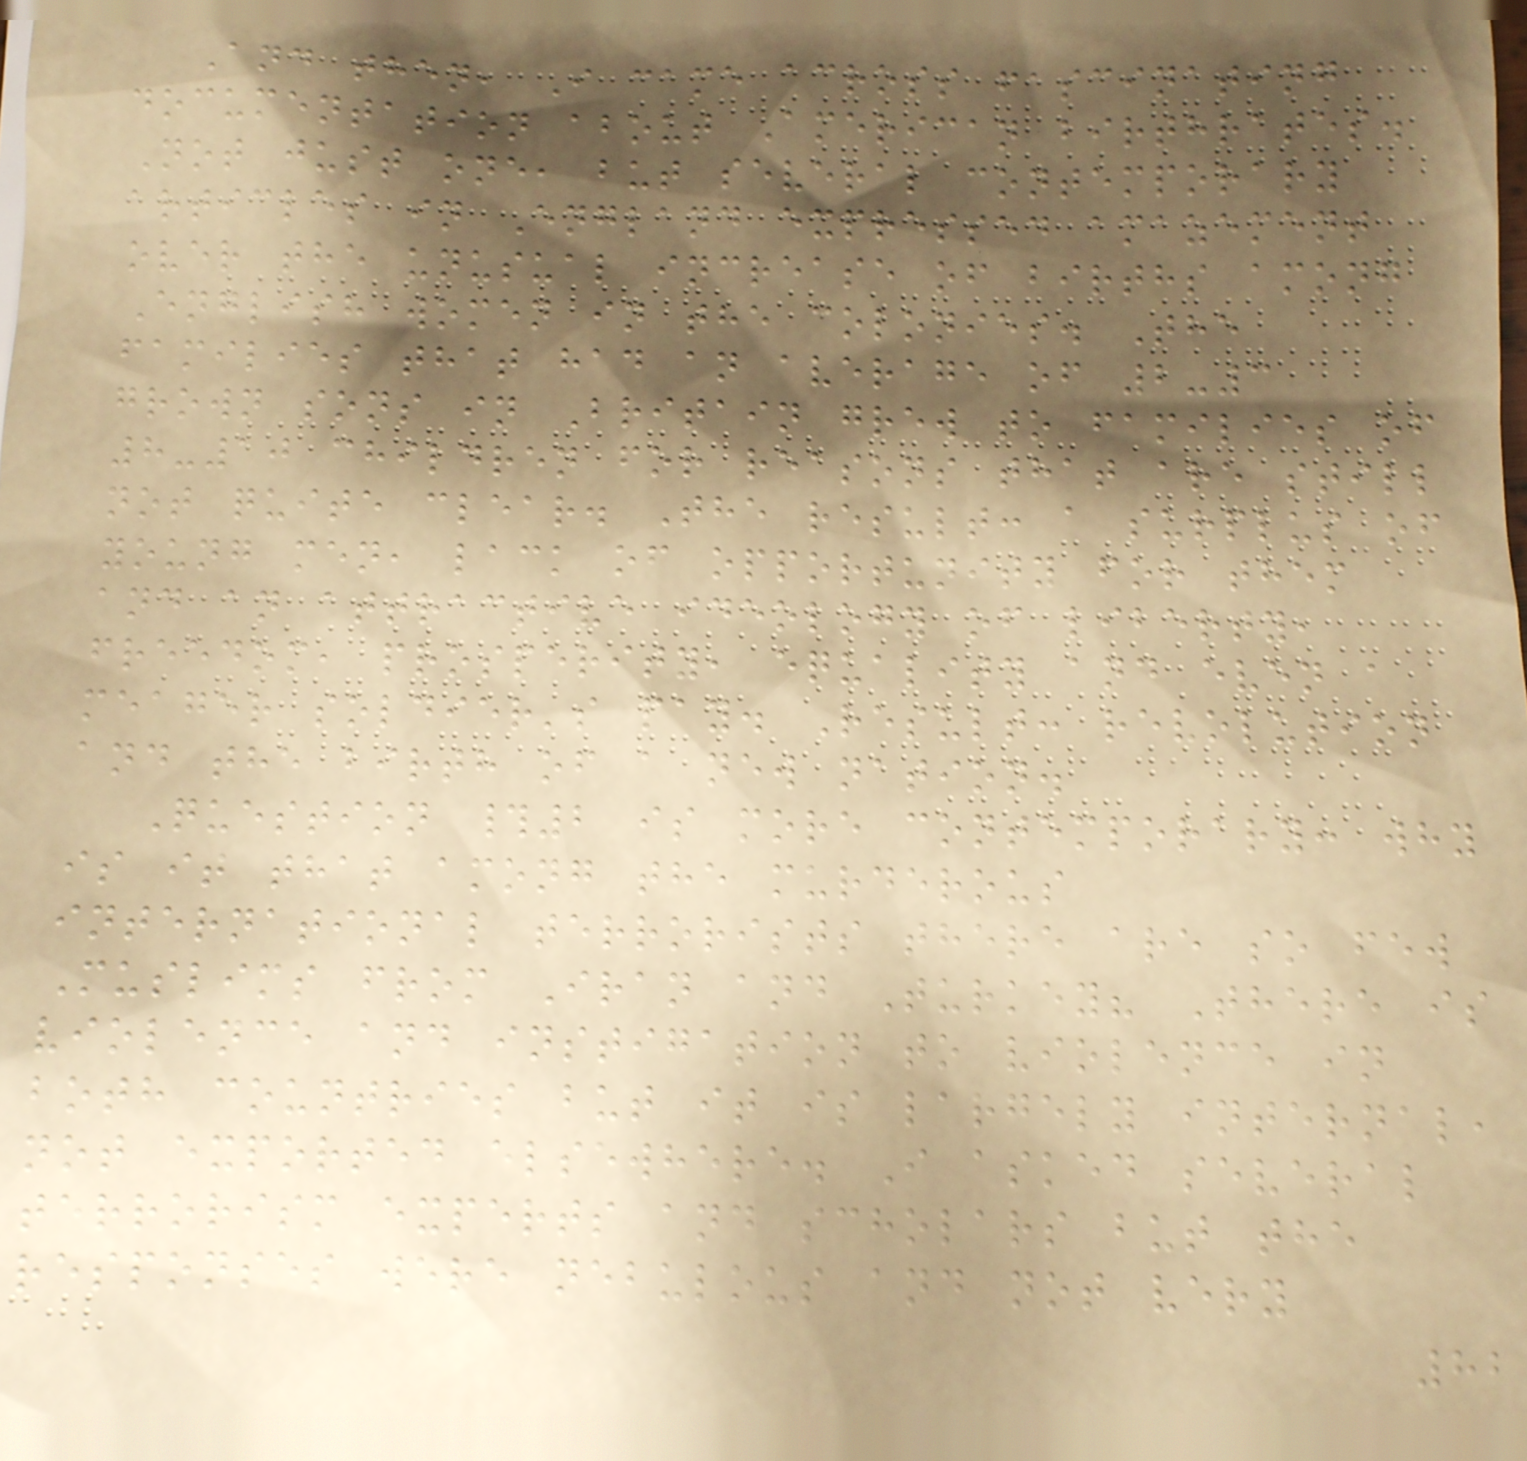And then, I came across fascinating
documentation about American birthrates.
Not just one, but several contemporary
articles in England expressed amazement
over the unusual increase of births among
English women in the colonies. The
families that had an average of 2-3
grown sons in Britain grew to families of
8-10 children for reasons that are still
not quite clear. The result: a surplus of
young men, lack of opportunity for them
and an attractive ideology of liberty,
freedom, prosperity, equality and even a
meager soldier's pay. Result: revolution
and the birth of a new nation.
Question #2 is more contemporary: why
is it that among the murderous
international terrorists there are so few
Muslims from Iran and Turkey? There is
violence and instigation to violence in
both countries but it is largely internal,
not exported elsewhere. I asked several
terrorism experts and scholars but the
responses were nebulous and not very
82
